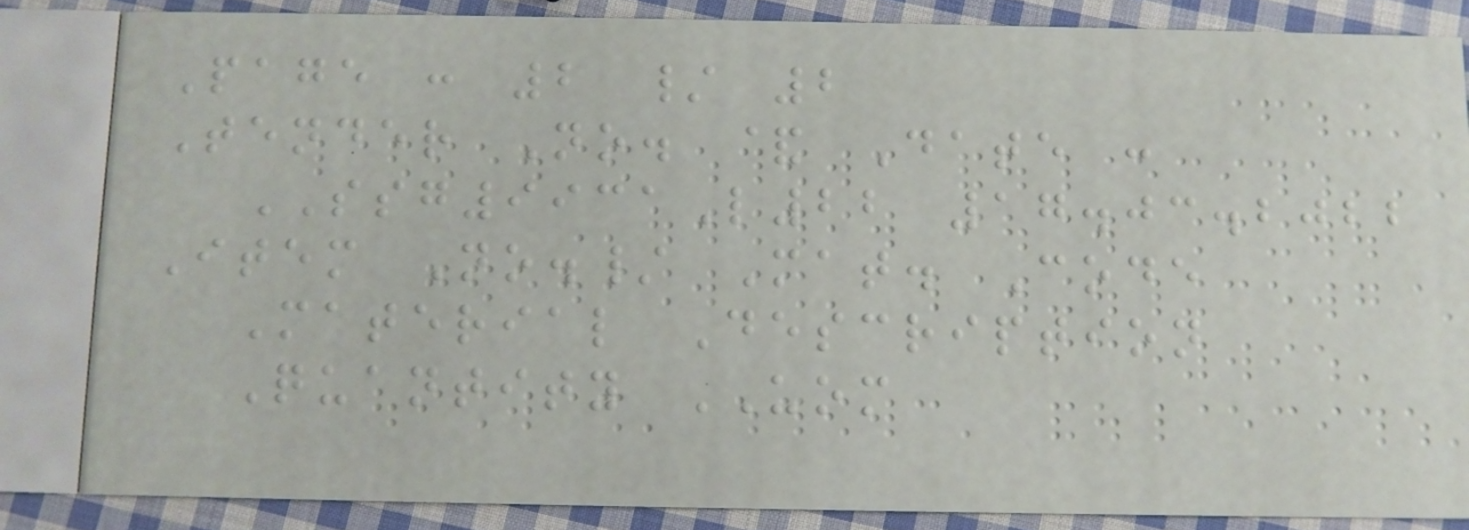Page : 2 / 2
Tender No. & Date :
SSG9931L22 17.03.2022
Item No./ Mat. Code
Material Description
Quantity UOM
